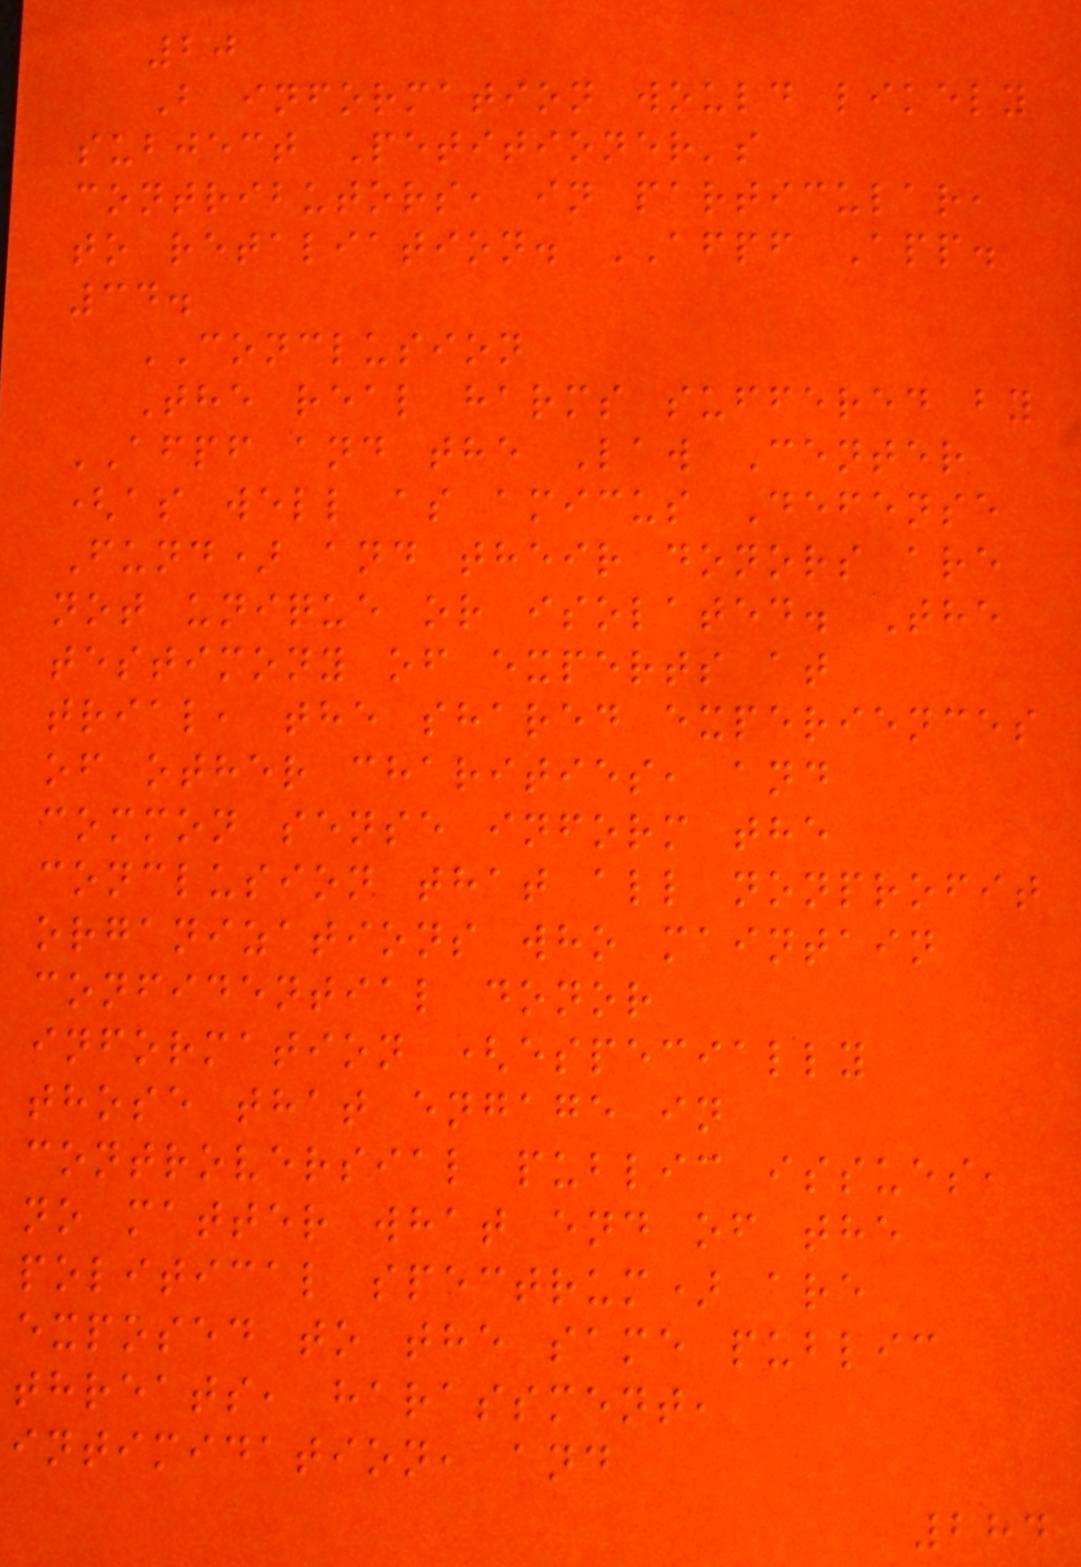20
B information would likely
subject Petitioner's
contributors, in particular,
to retaliation. AFPF App.
34.
CONCLUSION
The real harms suffered by
AFPF and the Law Center
(as well as amicus Defense
Fund) and their donors are
not unique or isolated. The
testimony of experts at
trial, the shared experiences
of other charities, and
common sense inform the
conclusion that all nonprofit
organizations who maintain
confidential donor
information (especially
those that engage in
controversial public issues,
no matter what end of the
political spectrum) are
exposed to the same public
threats, harassment,
intimidation, and
284
